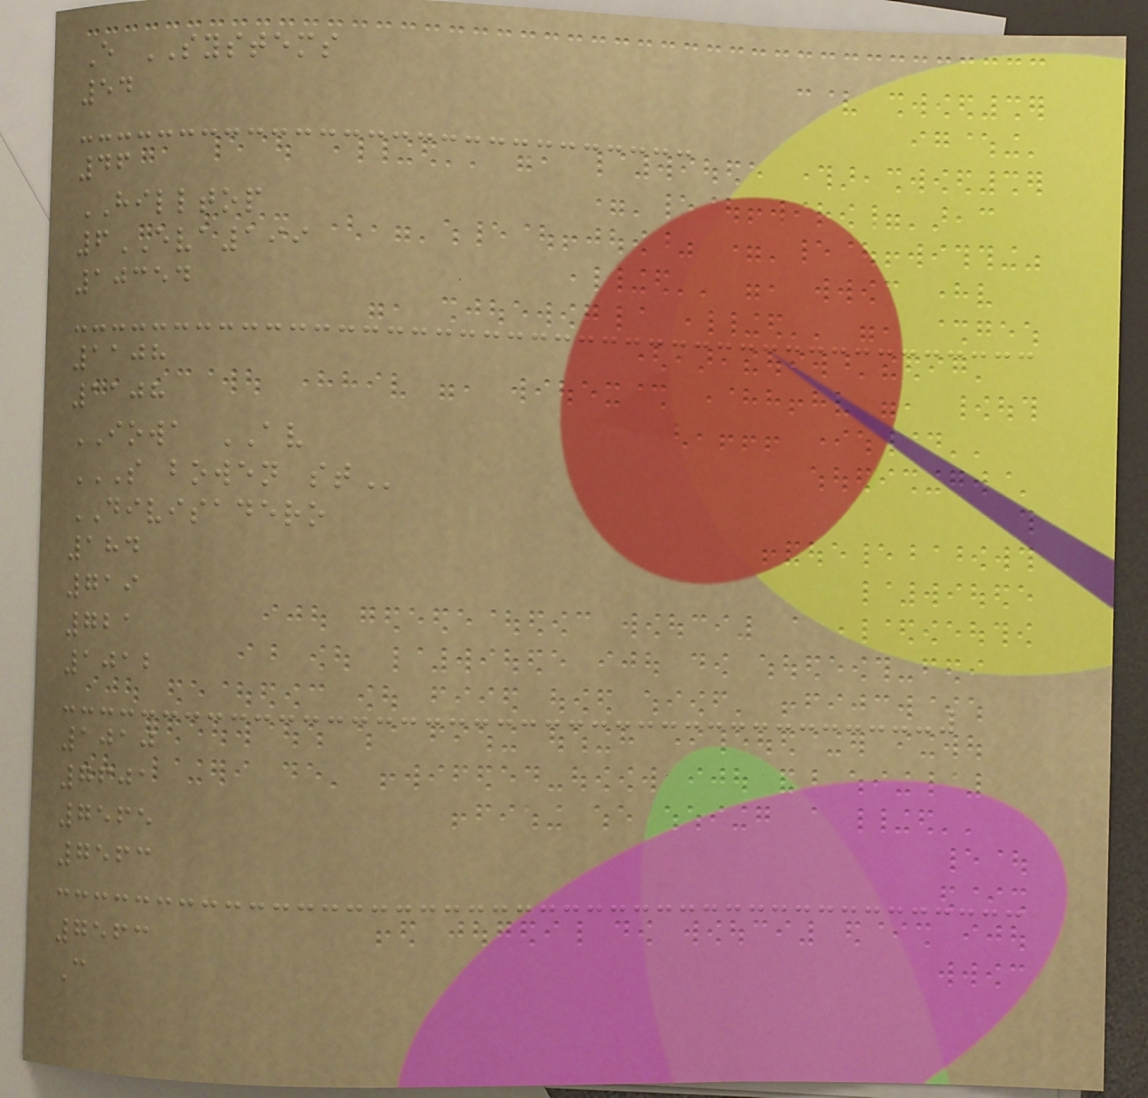E SYSTEMS
54
46
HILLTOP
6EVA199
10354
1108
1108
IOWA AV
S BOWEN ST
DIVISADERO
184
719
721
1012
1010
7601
7565
7563
7563
C
